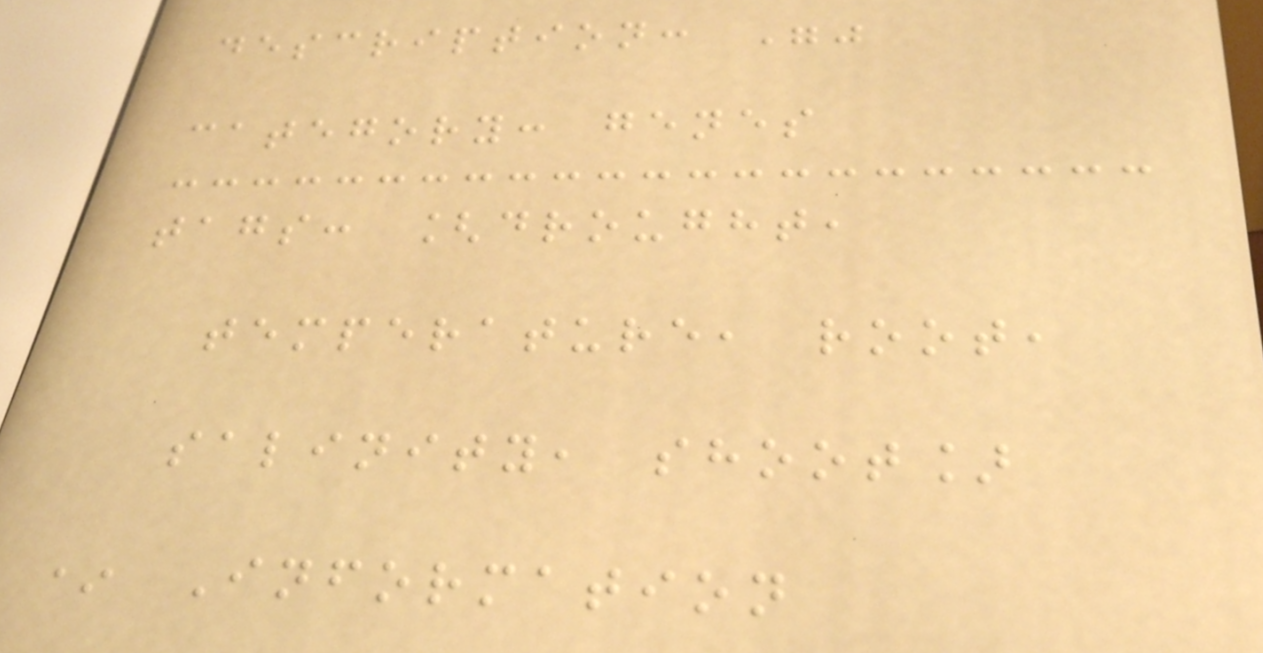description: ""
category: genes
tags: [drought,
temperature, root,
salinity, shoot]
* Information
